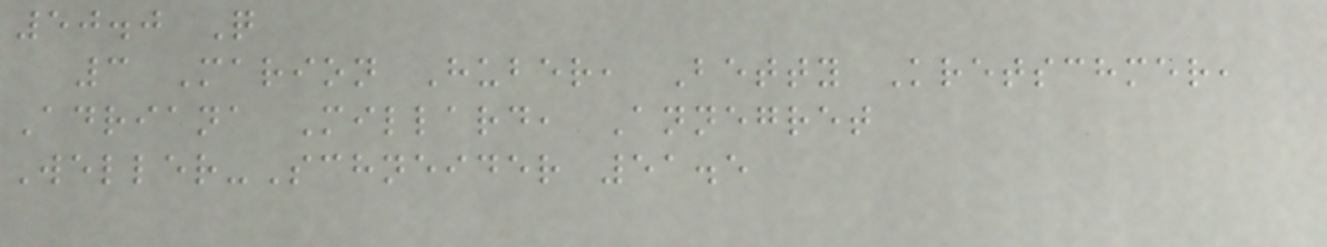50.0 Q
3 Marion Huber, Betty Kretschmer,
Adriana Millard, Annegret
Weller-Schneider 51.5
